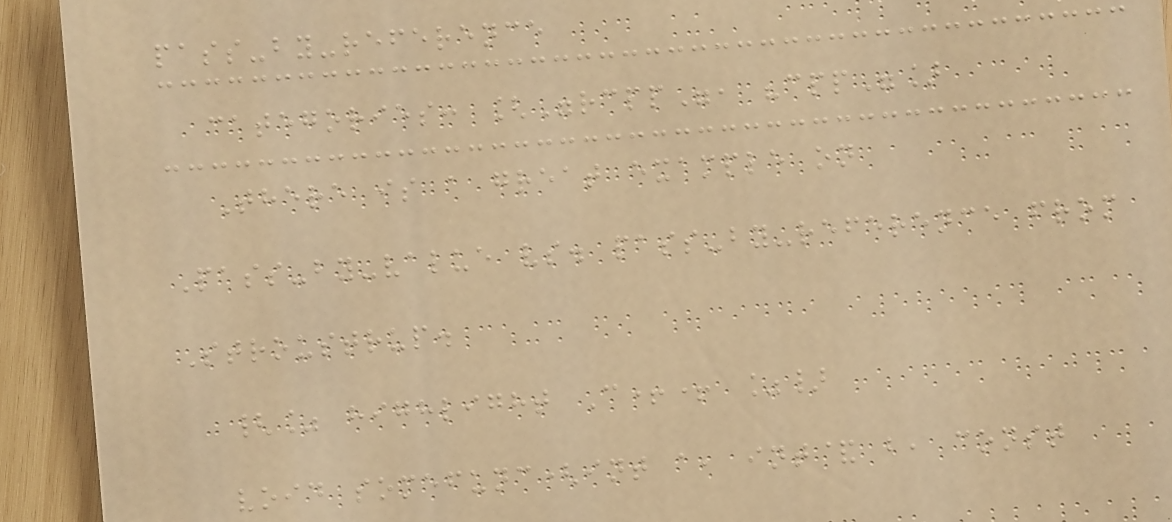pass-by-reference
categories: ["rcpp", "cpp"]
There is a great example on
Pass-by-value vs. pass-by-reference from
Stroustrup.
{% highlight C++ %}
void somefunc(int a, int& b, const
